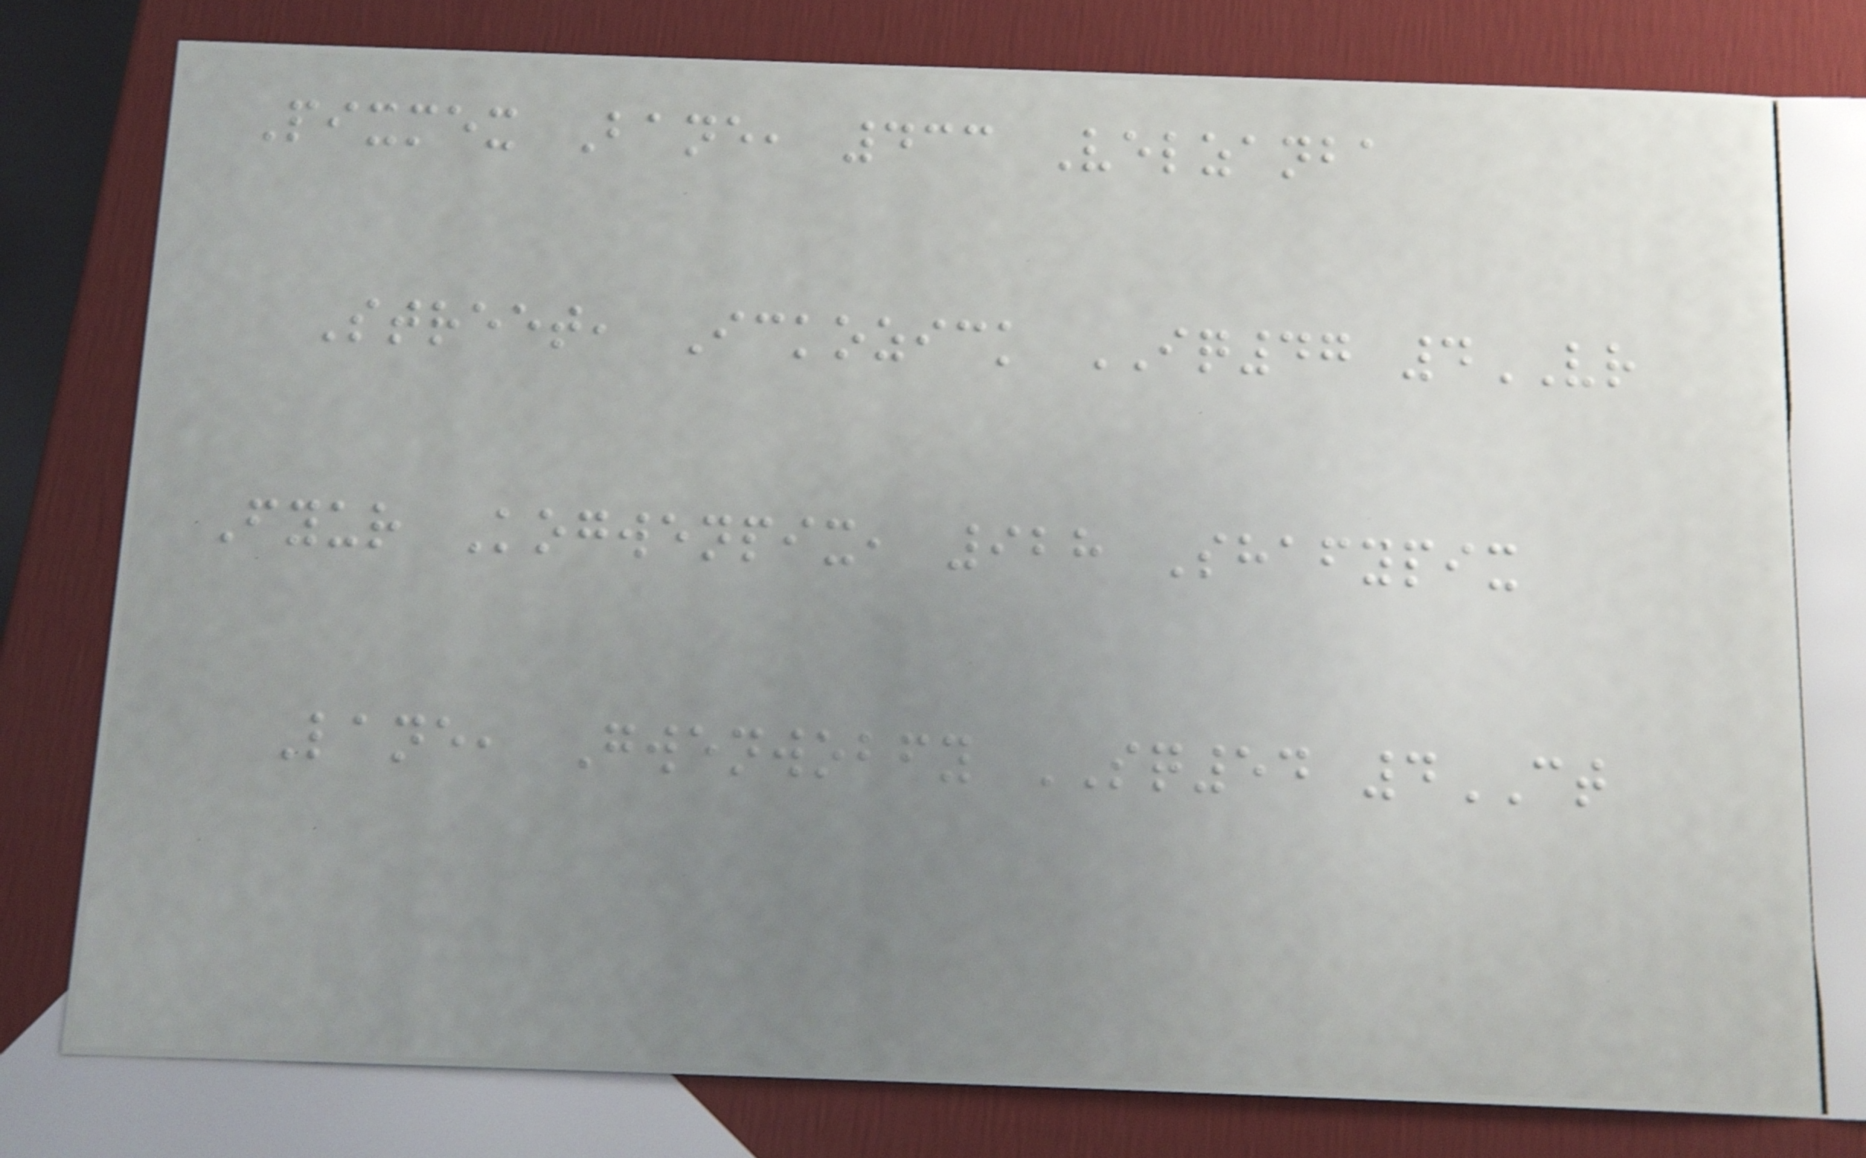Pixmex Bane, 433 Velzanba
Street, Ickozick IQ47 4VR
Fyur Kogwenpix, 928 Shafypix
Lane, Gwenwobfy SQ54 4CT
